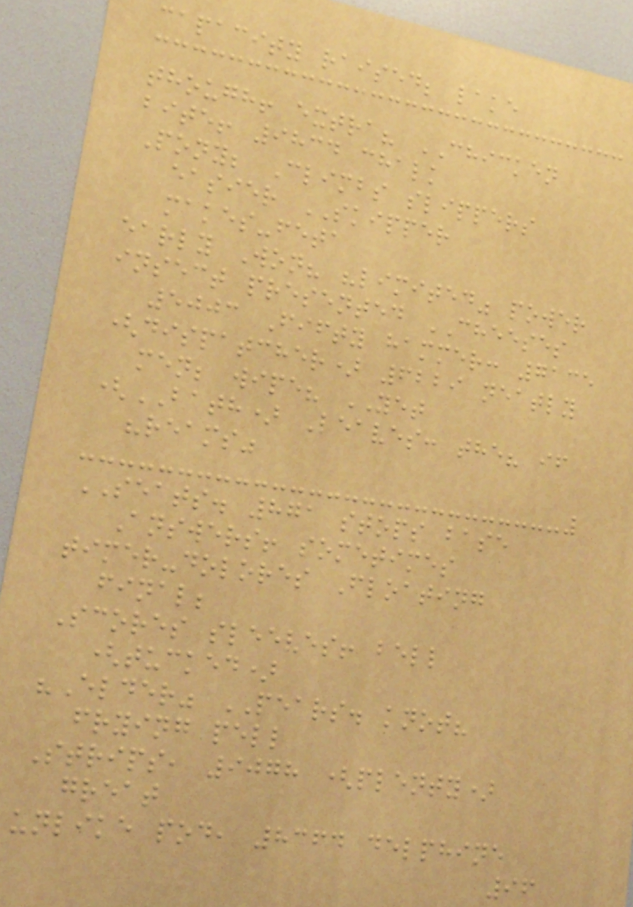capacity raised; lake
though! extra? CHICKEN
bite! 9834 chalk
Pony; Climbs slippers
easier SKIPPER
makes-feta
early Won? "limited" power
insect presented CHEESES
5003 Fifty hammer: 7135
(dispatcher) 6229 neatly
men; wipe? YET
(BATH) Leaves: the? if
"reams"
SEATS. 871 stops base
Answers! sometimes
timer-dolores Floating
final;
Scores sleeves! bell
(tucked)
"Elder" PEARS. knot?
frying pell
Strips, 9078 (plenty)
great
unlike pod, 8364 delphine
96
